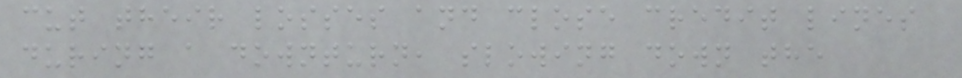cut their losses and close credit lines
during a downturn, slowing down the
